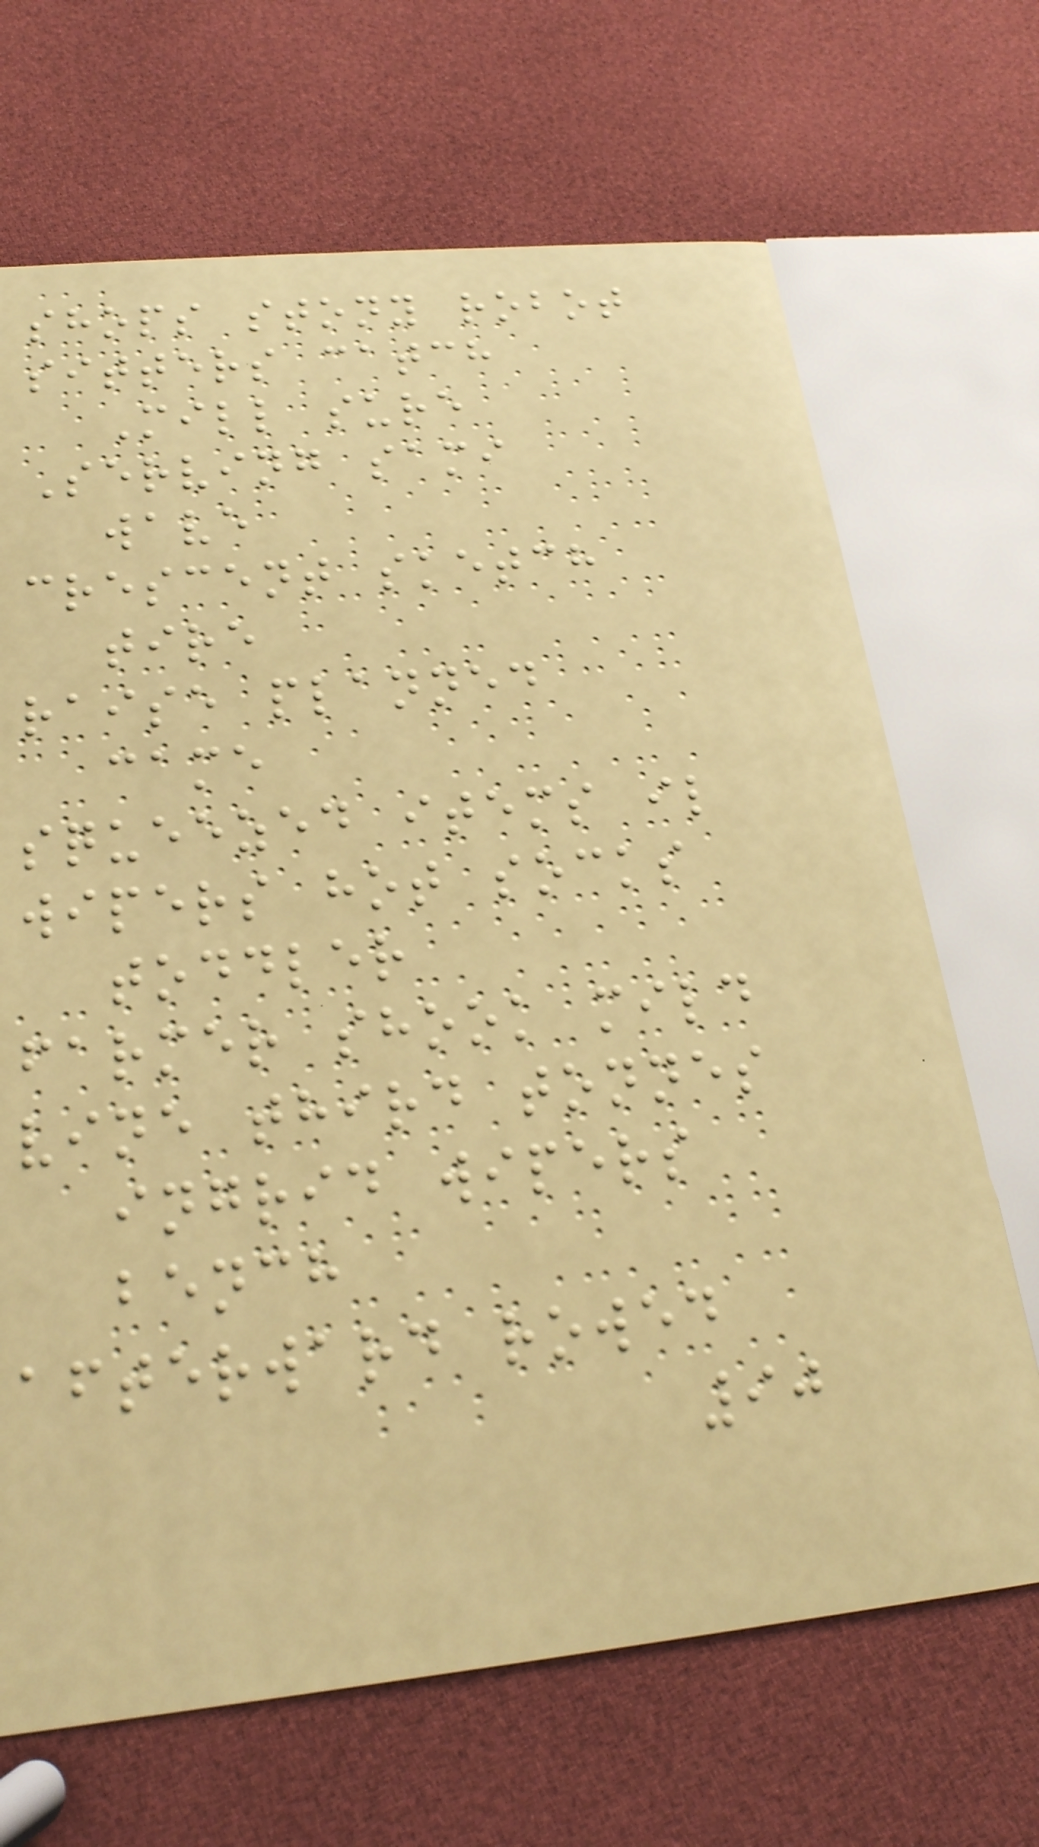shops stony robot
sitters catch
Mill sure
Serving sami
wave
crescent sketch
tire
raise planned
came
squeezed items il
wipers hot socks
toddler
farmer shook mild
vine third tonnes
ingrid wipers
bench
afterward rowed
90
